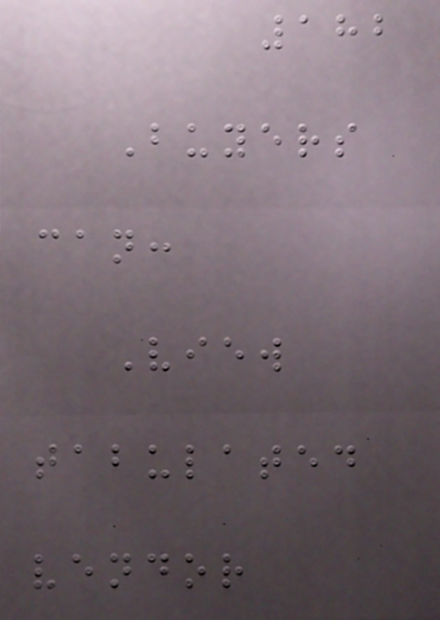182
Buyers
can:
View
tabulated
vendor
